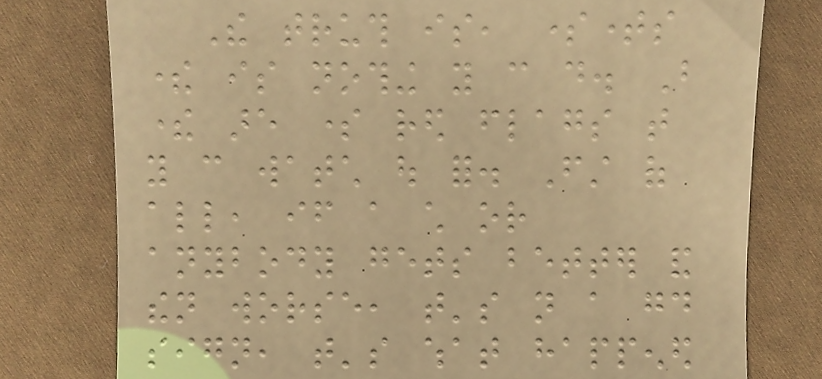The truth is, sometimes
there is nothing you can do. But
there are some red flags that
you can watch out for. First of
all, if a child or
anybody gets better and
then worse, that's not a good
sign, that's what happened
